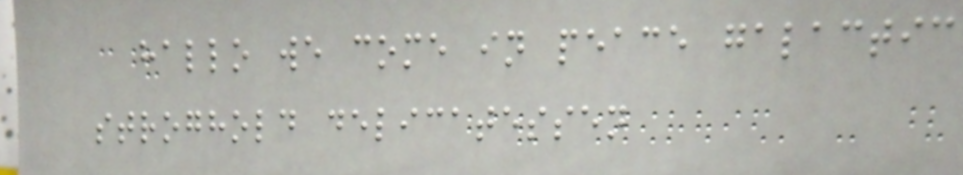hallo we come in peace galactic
stroghold delicatessen
